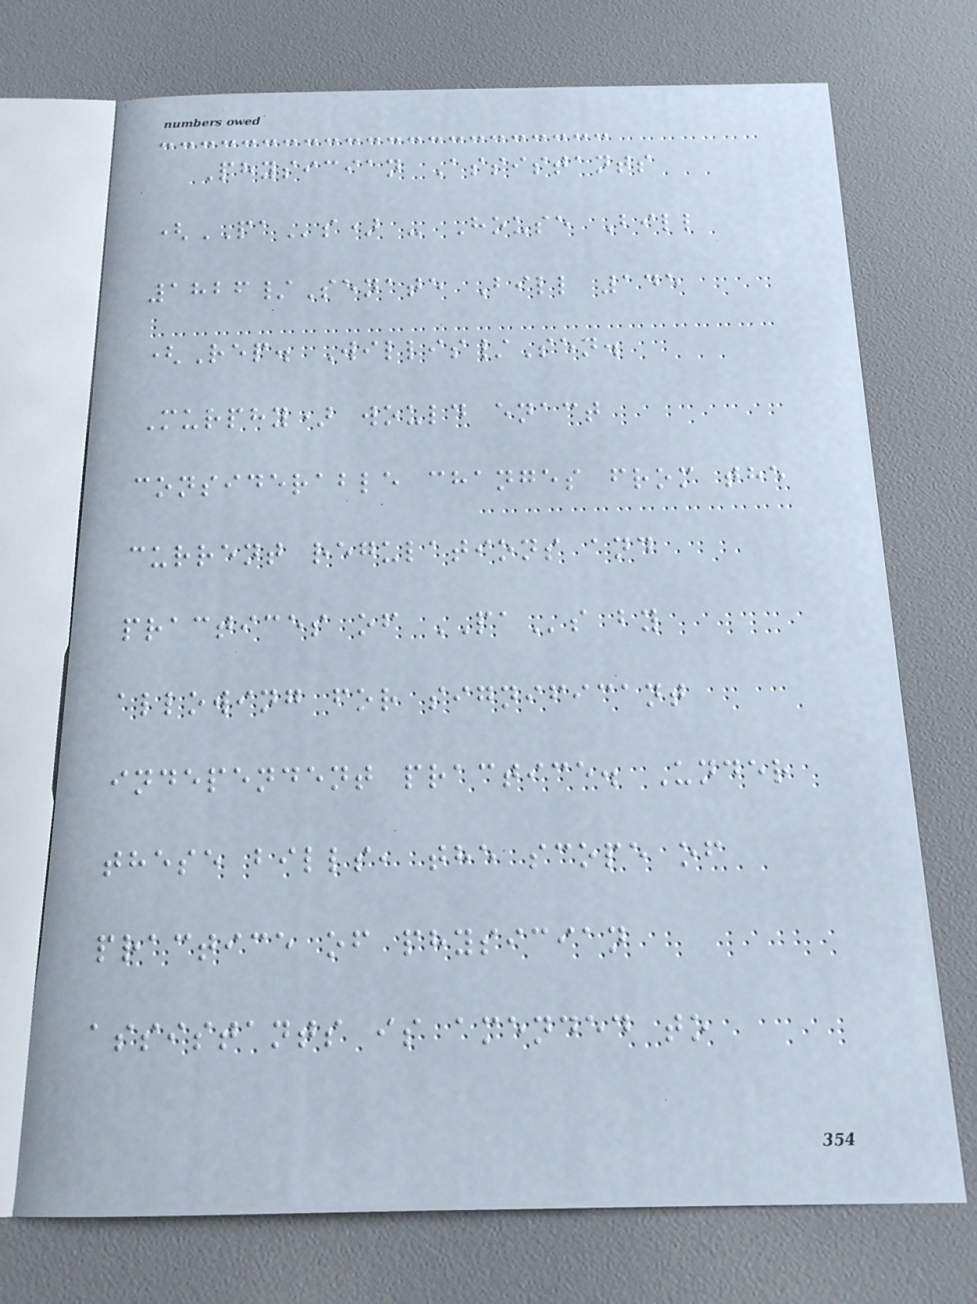Physician Assistants
(PAs) - House Bill
1826/Senate Bill 145
(Rep. Willis/Sen.
Murphy) would enact
considerable changes from the
current regulations and
practices of PAs by
allowing for significant
independent practice. Under
these bills, the scope of
practice of physician
assistants is amended to
